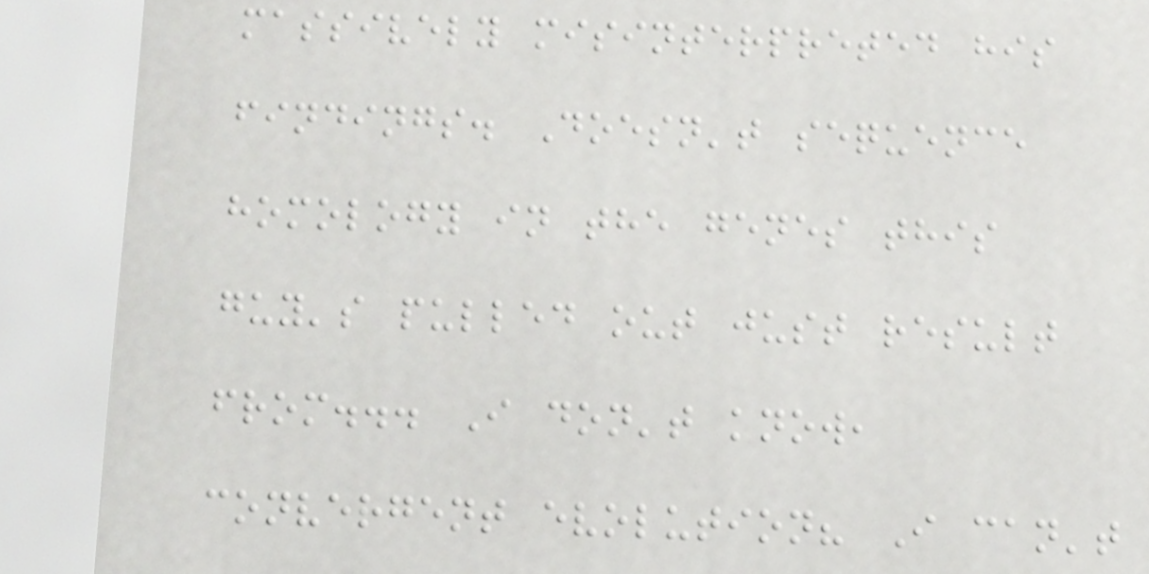massively misinterpreted his
findings. Doesn't sequence
homology in the genes this
guy's pulled out just result
from... I don't know,
convergent evolution? I can't
